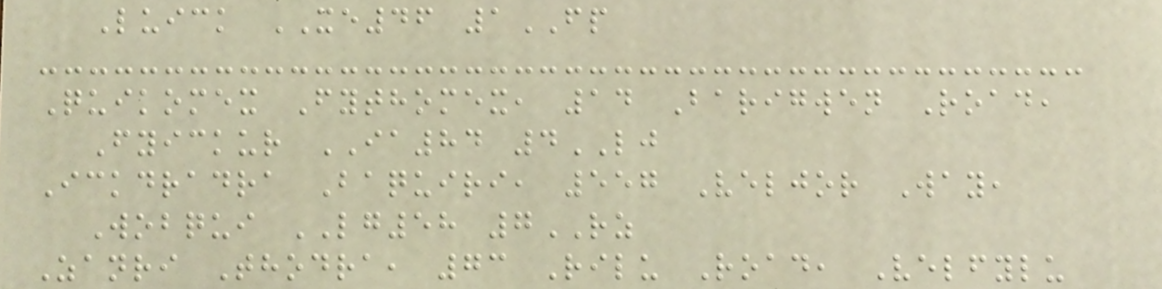Luick XE46 1FP
Quikomex Fythomex, 14 Barigwen Road,
Fyickur IA84 4LJ
Ickdradra Baquiri, 557 Veljor Way,
Wobqui LG58 7RZ
Zanri Thodra, 73 Rilu Road, Velfylu
